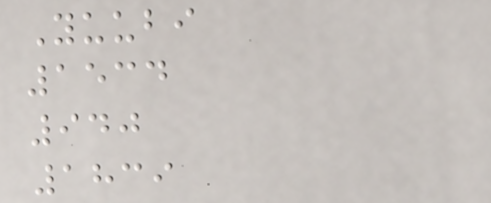Yuubi
1534
940
1839
